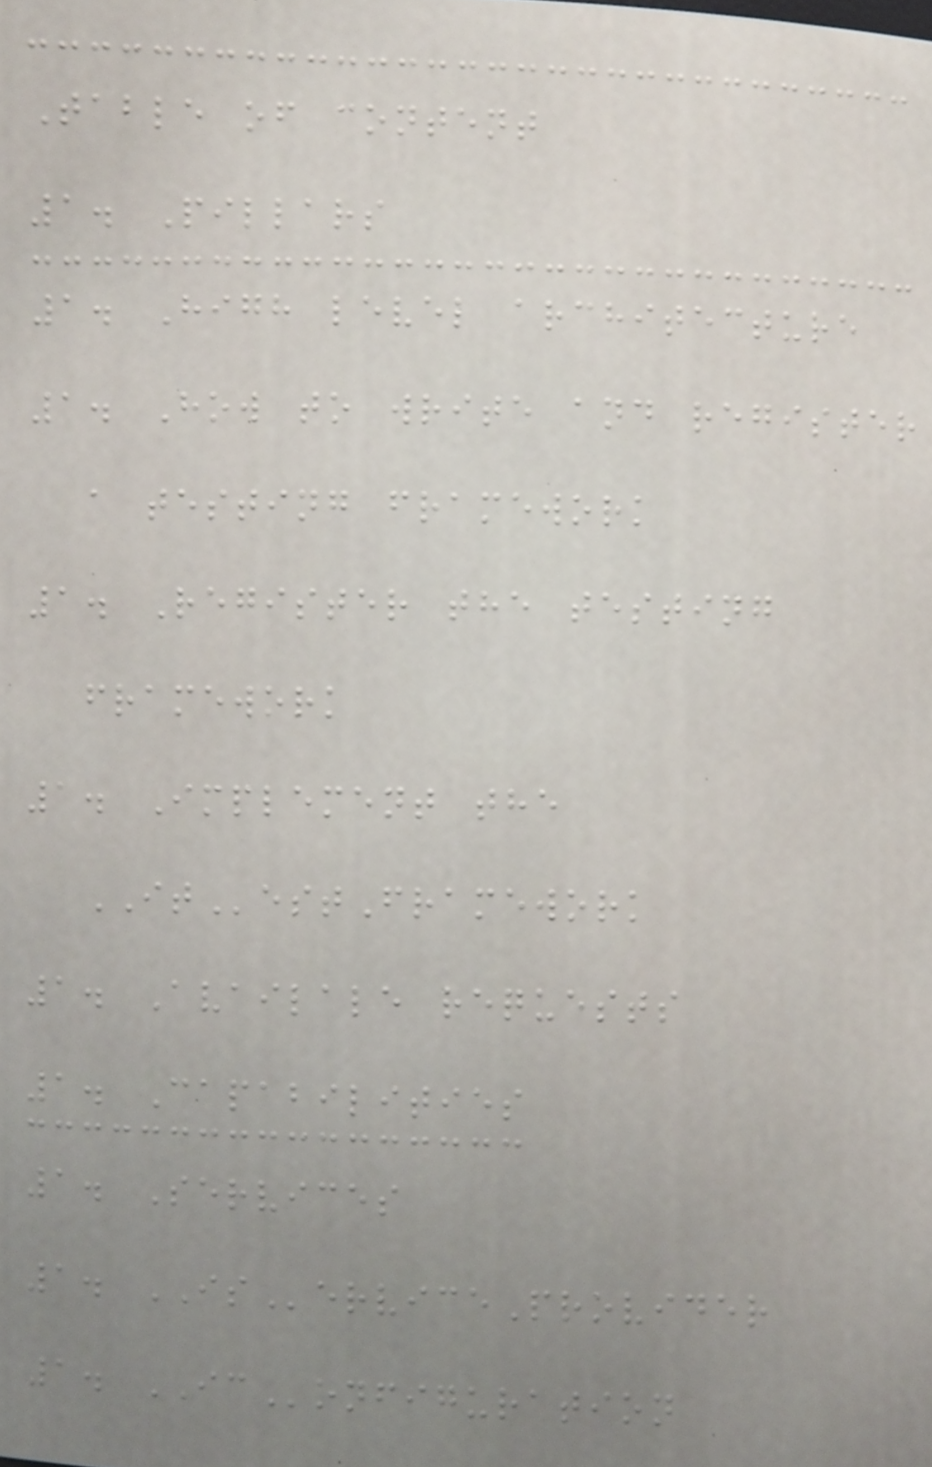Table of content
1. Pillars
1. High level architecture
1. How to write and register
a testing framework
1. Register the testing
framework
1. Implement the
ITestFramework
1. Availale requests
1. Capabilities
1. Services
1. IServiceProvider
1. IConfiguration
